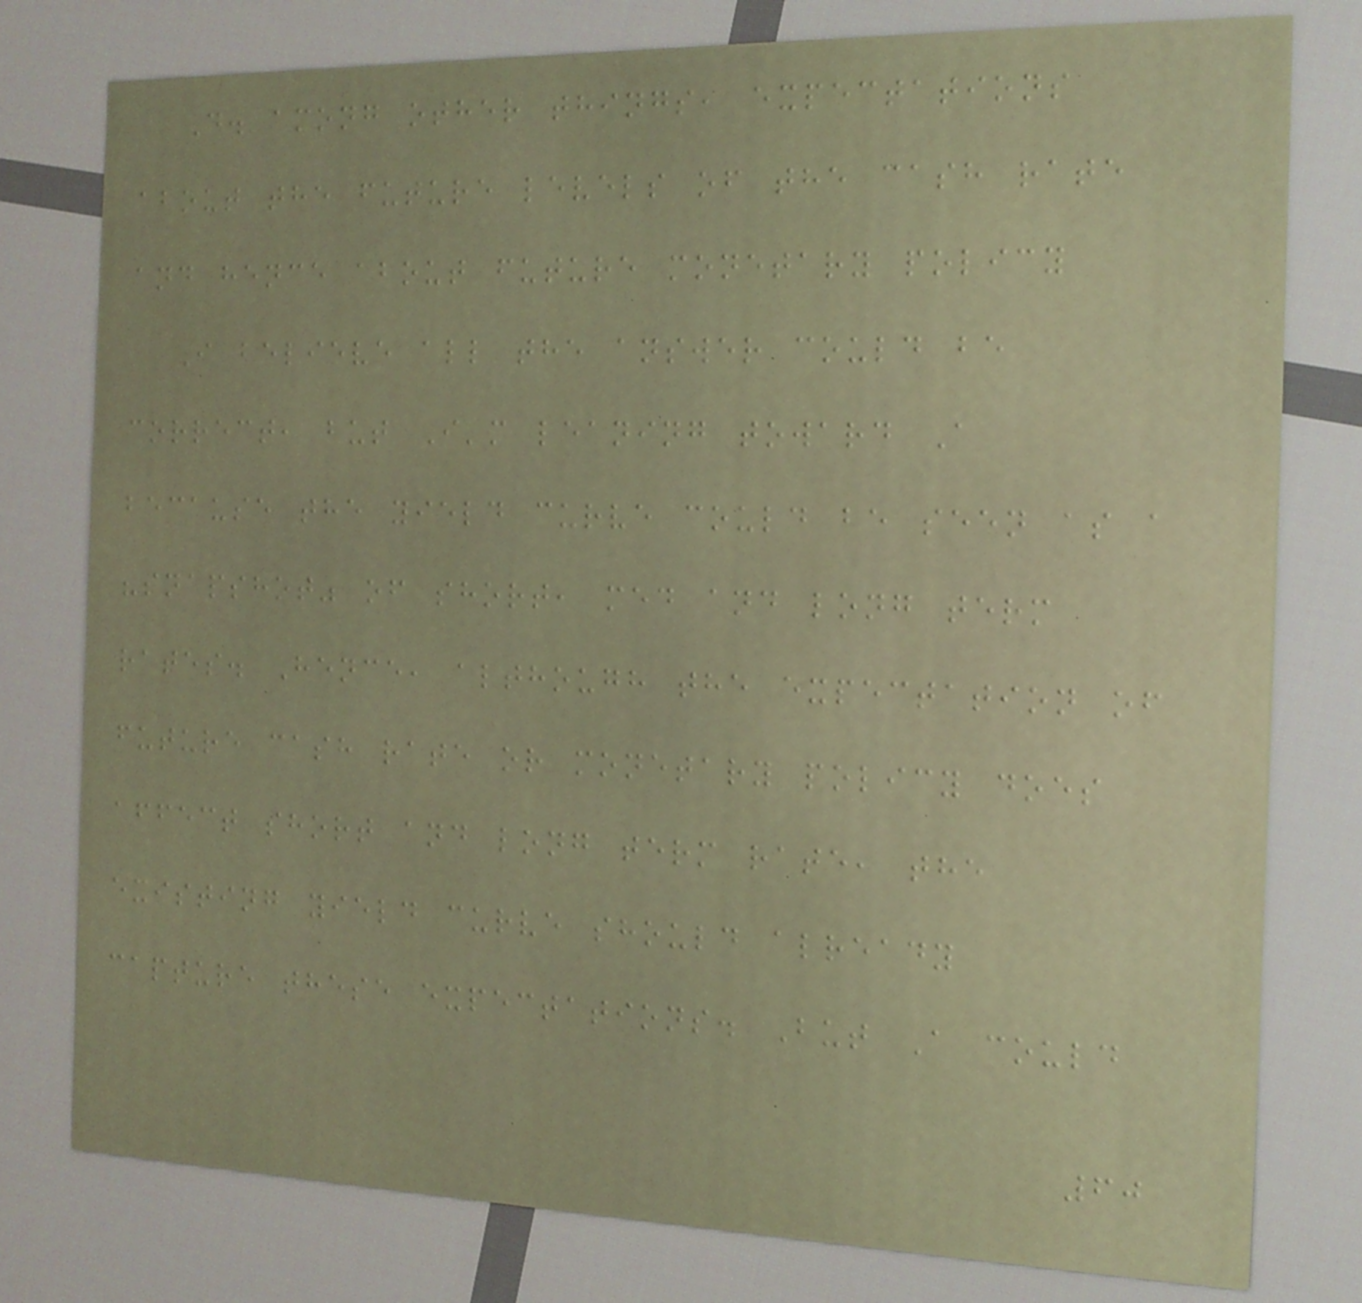D. among other things, expectations
about the future levels of the cash rate
and hence about future monetary policy
I believe all the answer could be
correct, but I'm leaning toward A
because the yield curve could be seen as a
"snapshot" of short, med and long term
rates. Hence, although the expectation of
future cash rate or monetary policy does
affect short and long term rate, the
existing yield curve should already
capture these expectations. But A could
60
